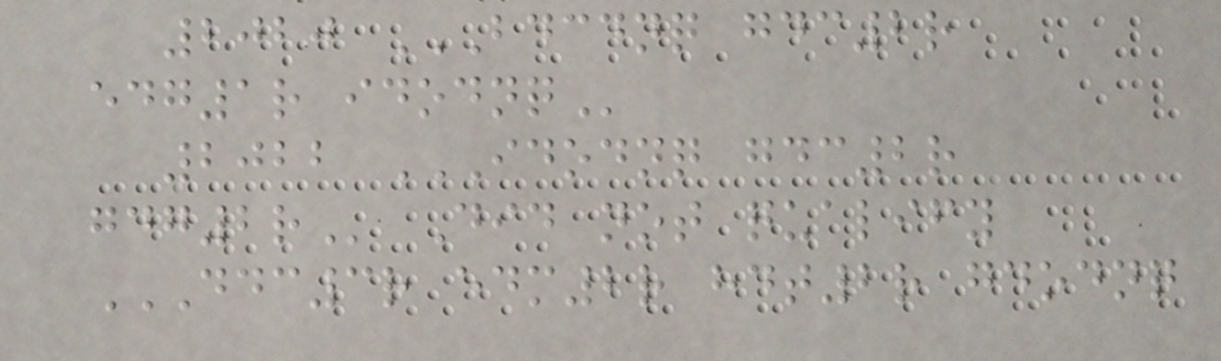2020 BDCDNQ GDC2R
EDG1R IDODNQ
2022 IDODNQ GDC2R
GDG2R Did not qualify
DDC3R EDM2R HDT2R GDODNQ
